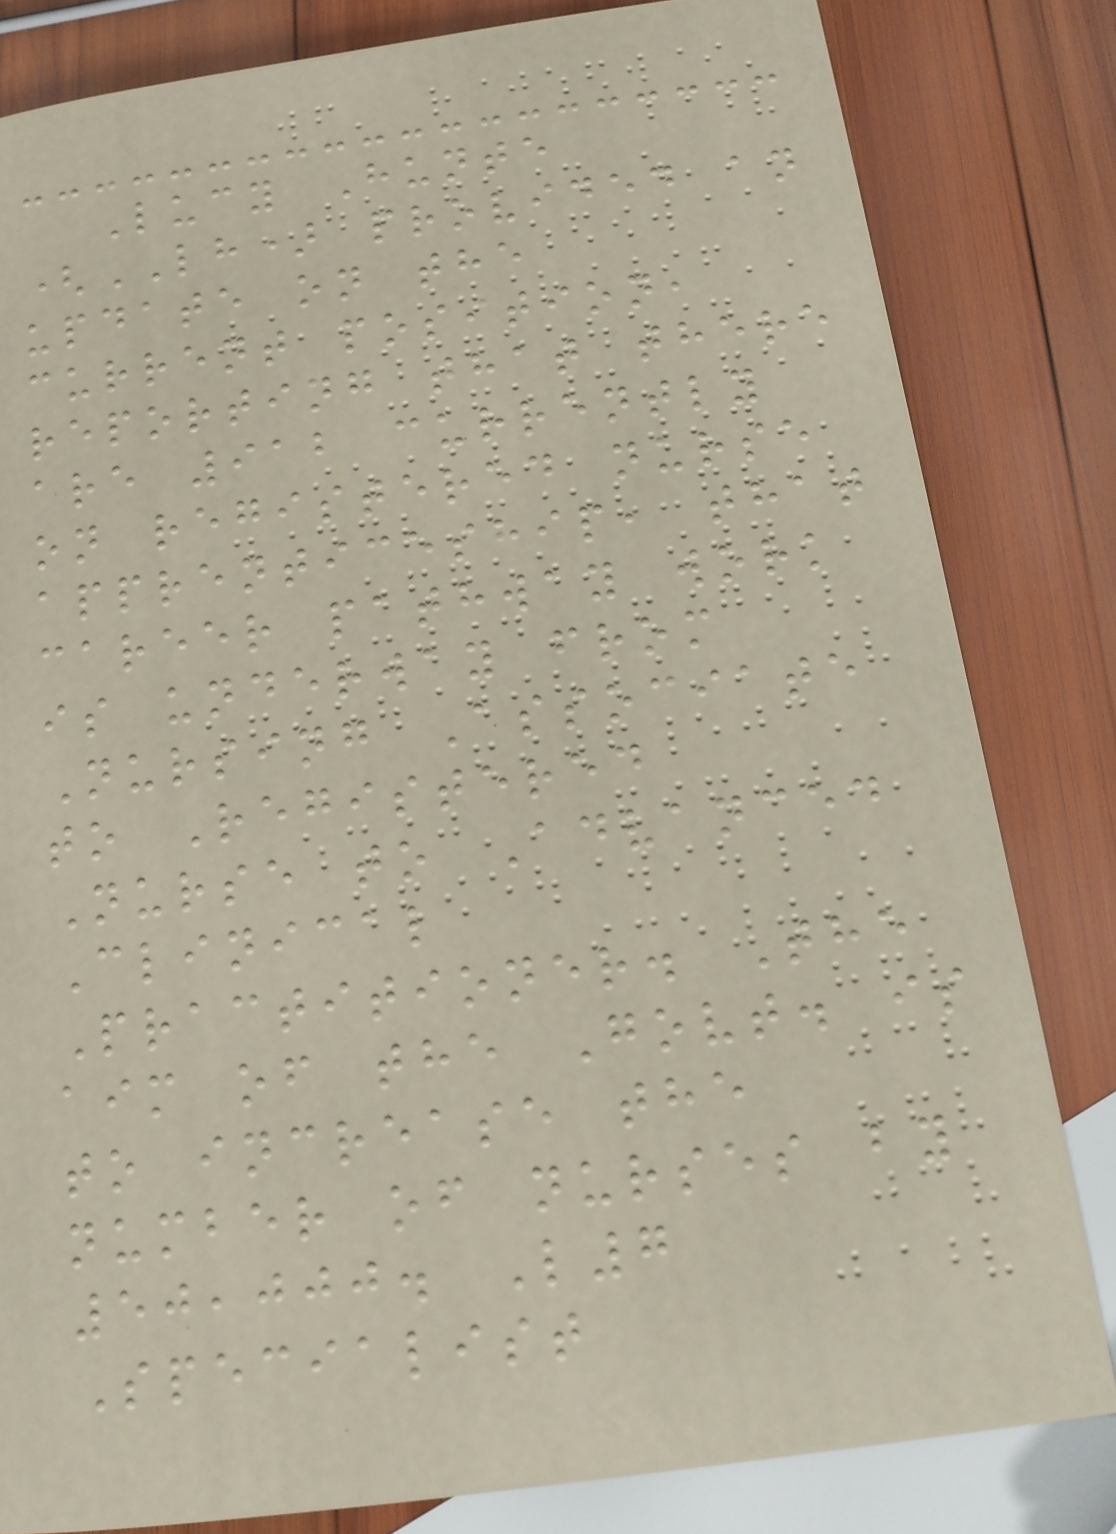Lucy Hunte
(LH) provided an
update on the
current position,
reporting that there
are 912 currently
on registered nurse
apprenticeship, that
career pathway work
is underway from
Nursing Associate
to Registered
Nurse to Advanced
Clinical
Practitioner. The
aim of the Govt. is
to increase the
number of nurses by
50,000. L7
Specialist
